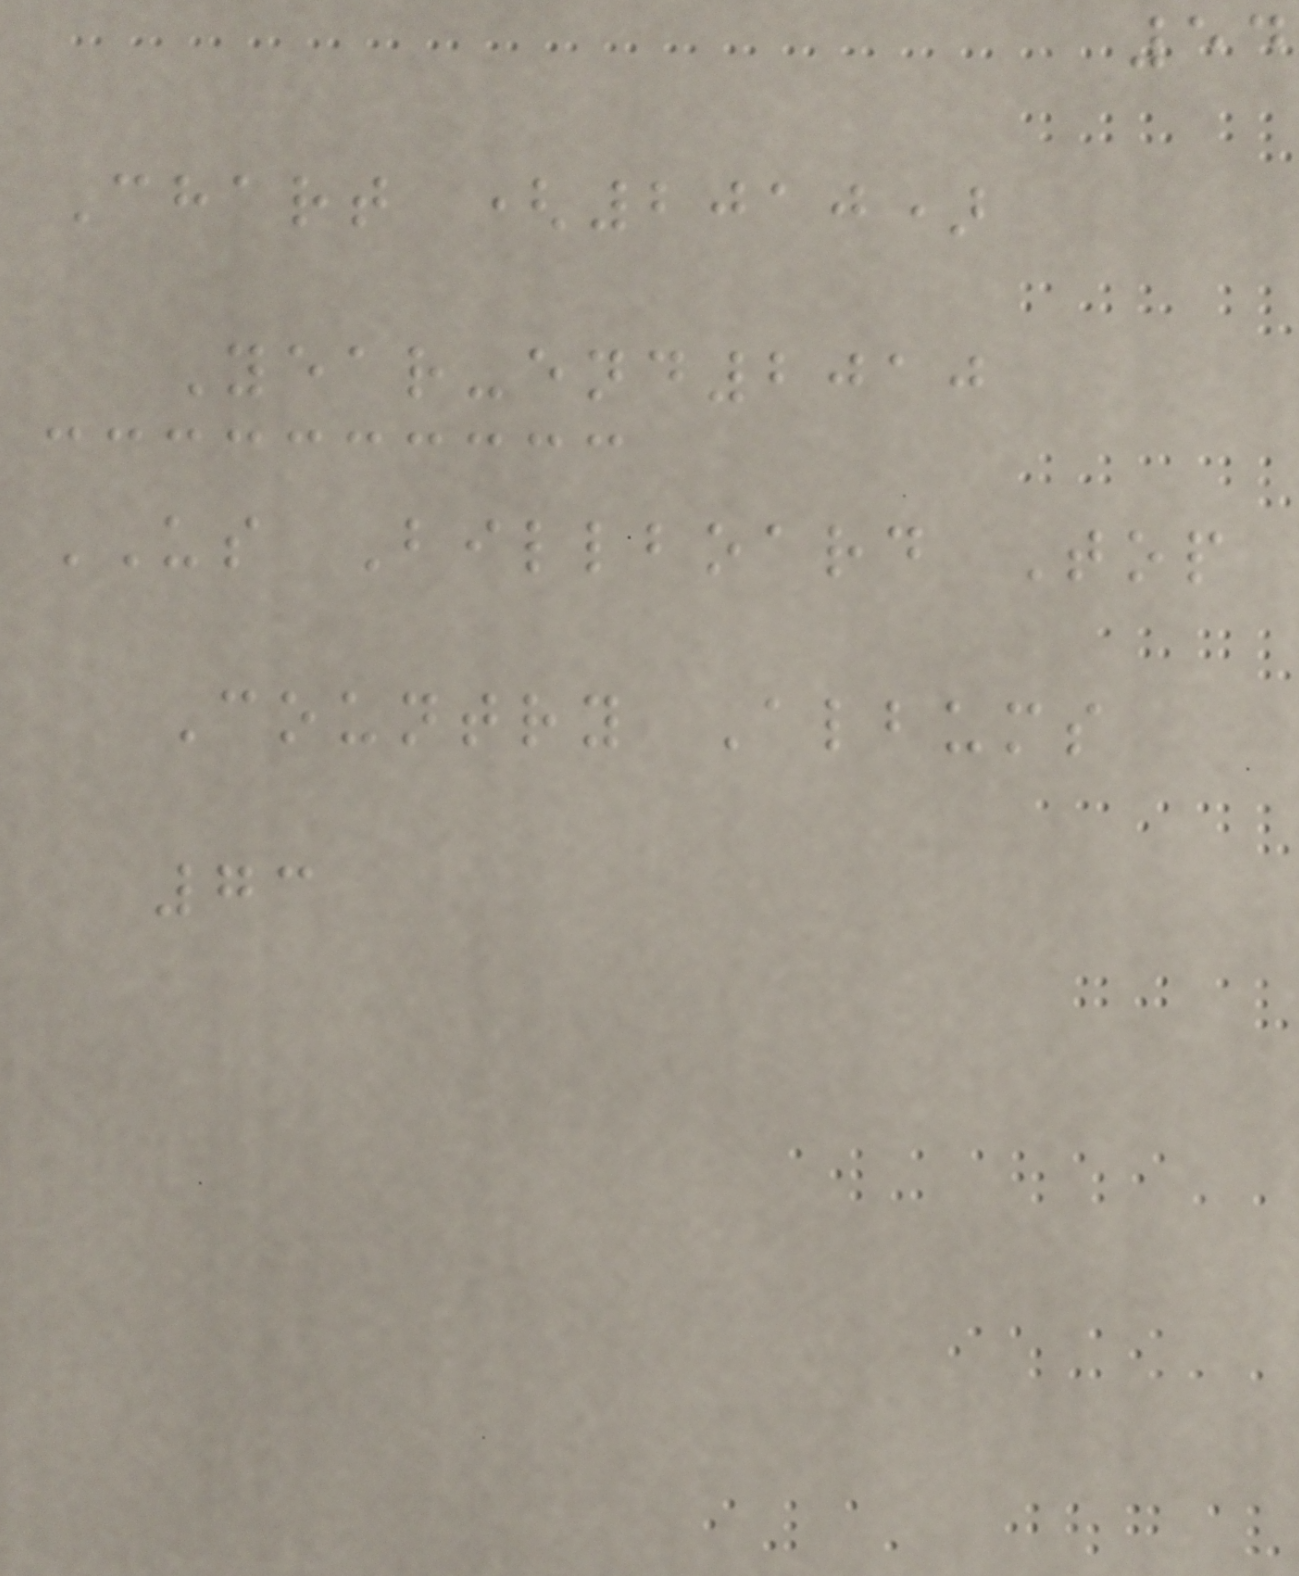54
Chart (2010)
Year-end2010
US Billboard Top
Country Albums
73
